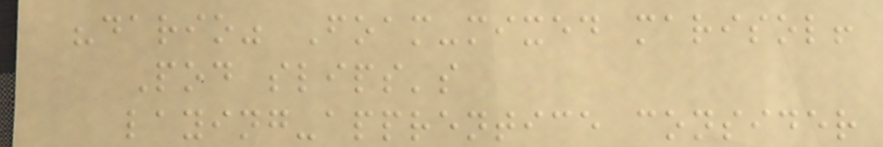"dario" Foam-mixed marisol!
Pod slips's
laying-apprentice consider
